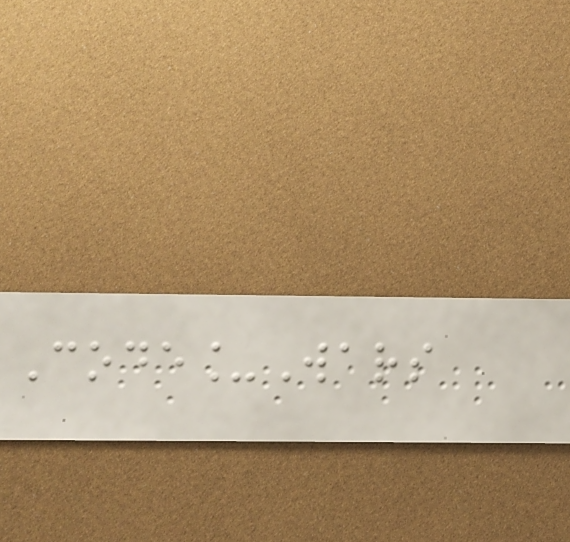Code_Wars
